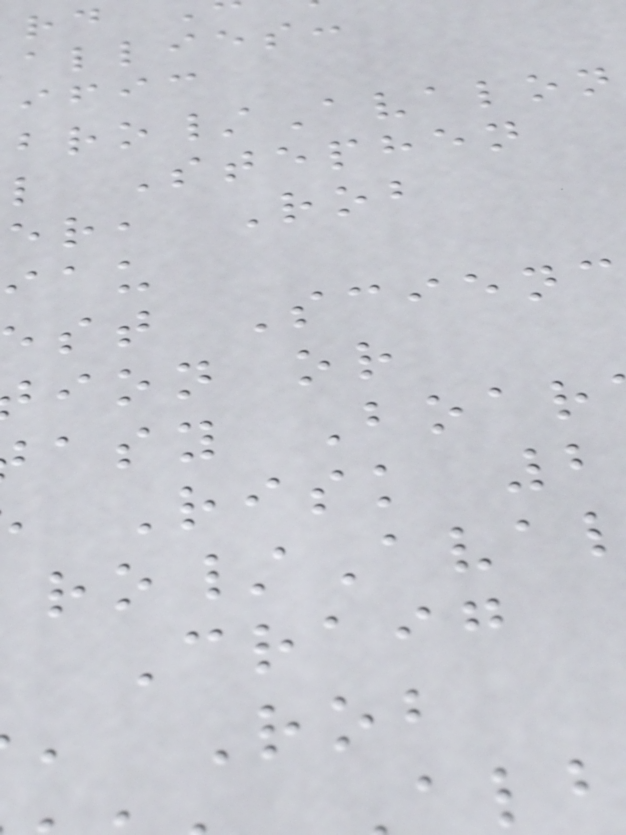allies:
ific
bro/Avalon
l Stephen
er, Rob
st Scienc
ion or
asy Boar
Risk 2
Craig
, Rob
